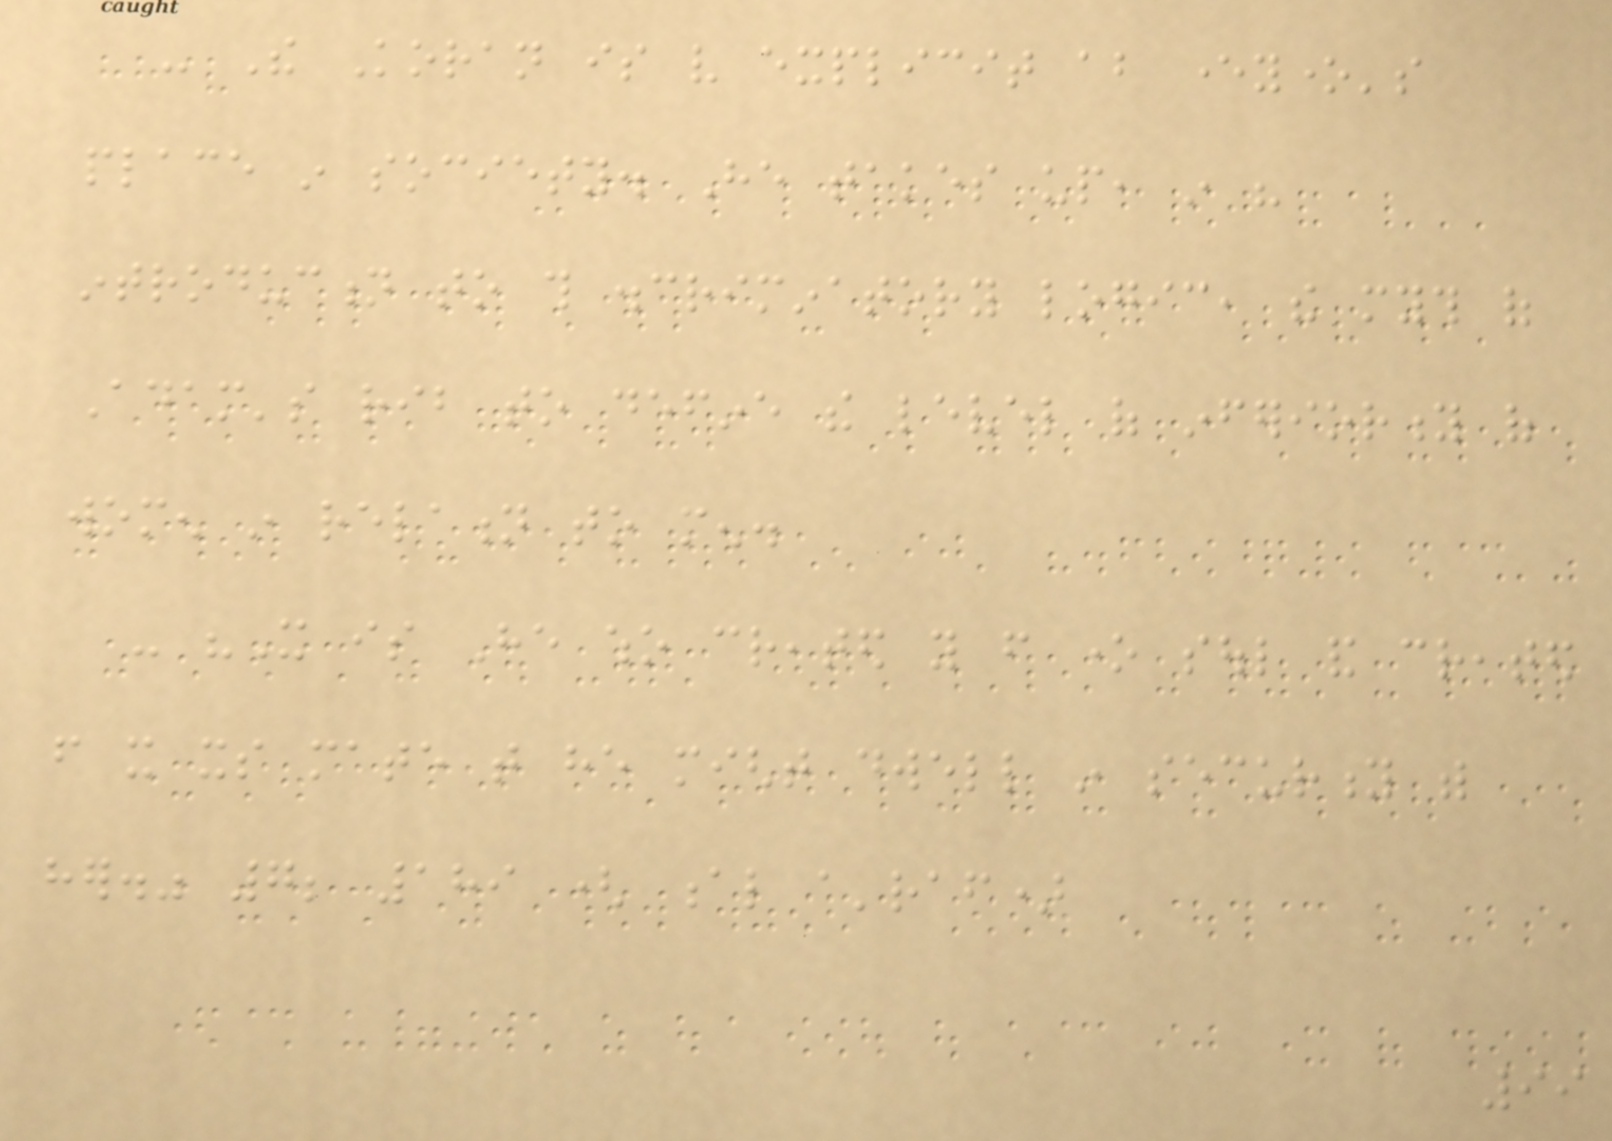- The Koran is very explicit about everyone's
place in society. He takes up, in his
introduction to this discriminatory logic, the myth of
Adam's rib to define the level of inferiority of
women in relation to men.
- "It is He who created you from one soul and created
from it its mate that he might dwell in security with
her." 7; 189 ( al a'raf)
99
